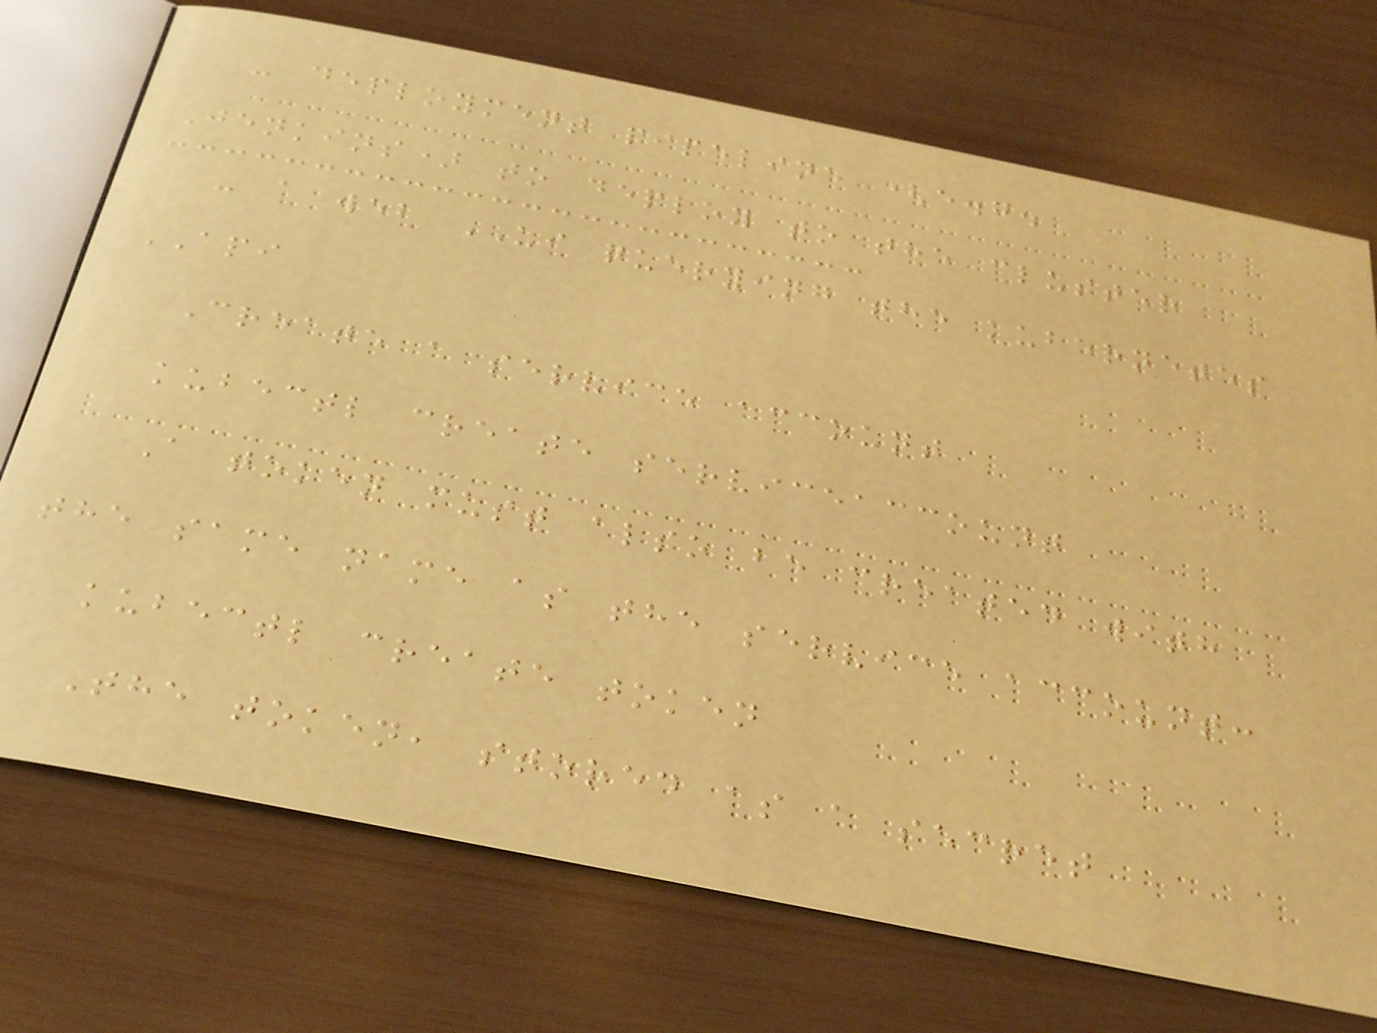- deployment pipeline (e.g.
Jenkins) to deploy to the cluster
- a web UI querying the kubernetes
API
Create a service account
kubectl create serviceaccount
A token must also be created with
the same name as the service account:
kubectl create token
The token, stored as a secret
